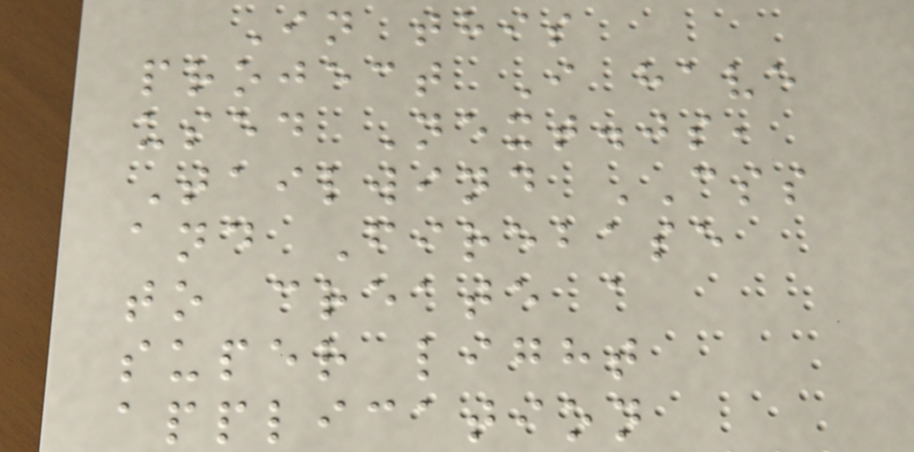In this
project I have
used Next.js,
Tailwind CSS
and Firebase
to create a
super light
application
